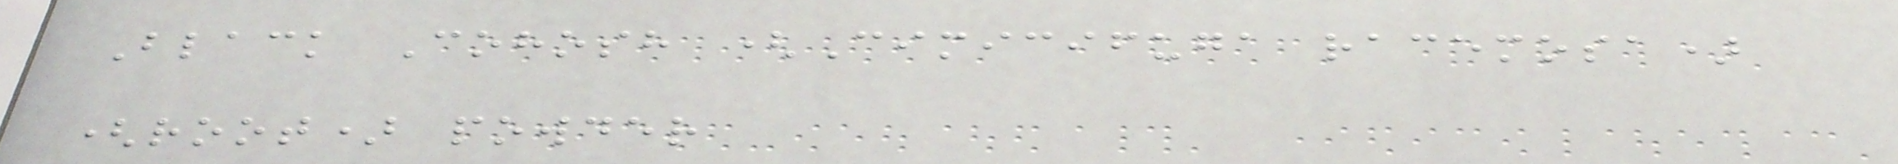Black Cohosh (Cimicifuga racemosa)
(root) powder
